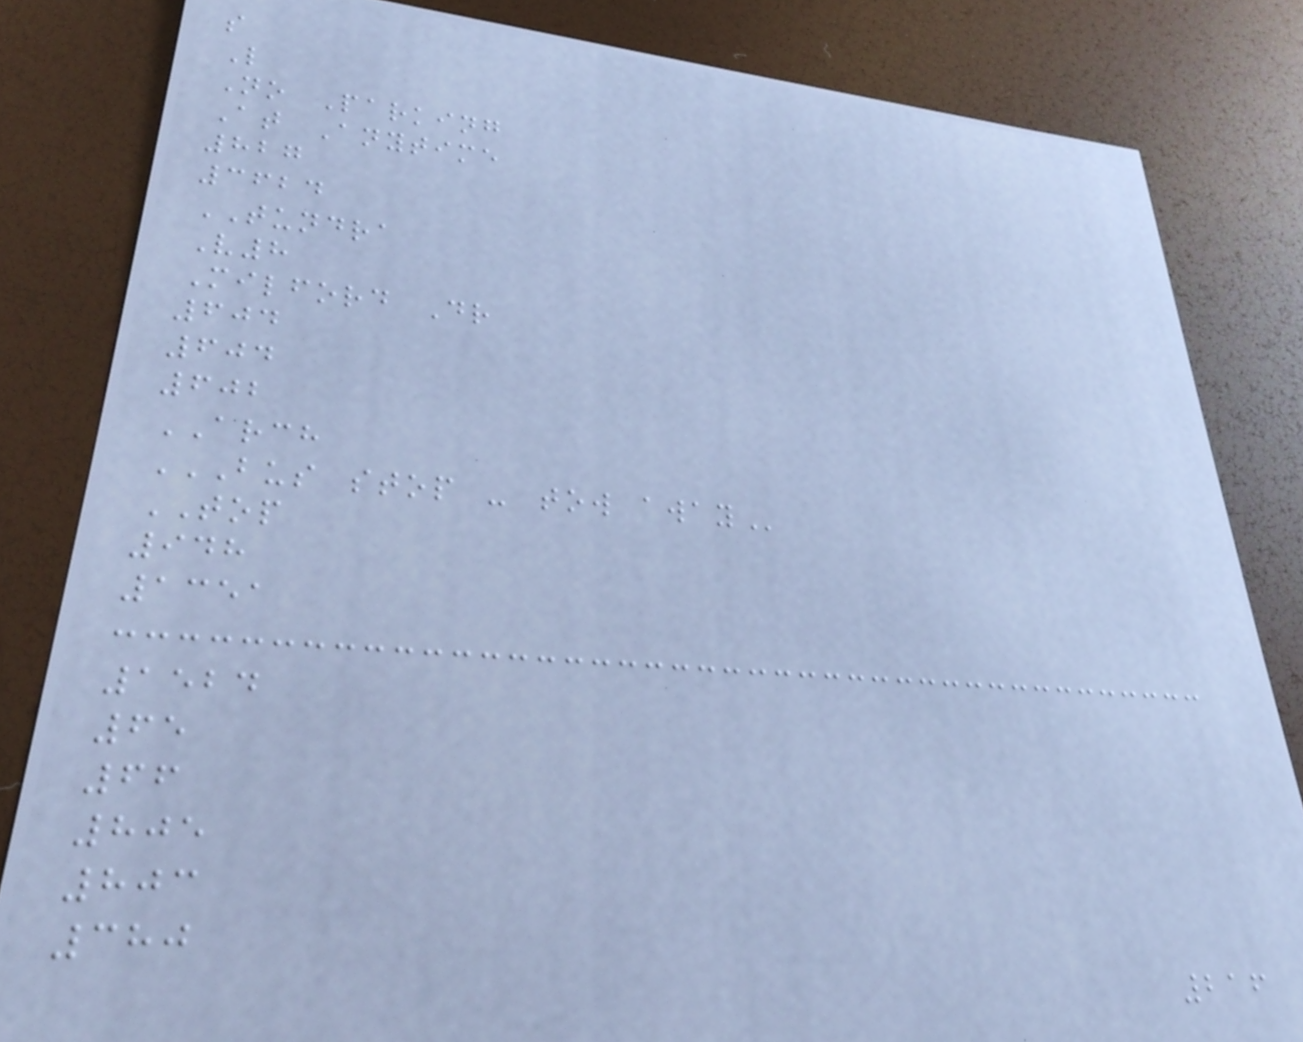s
L
No Parking
At Anytime
827
3624
TUNDRA
V8
Milford Dr
604
604
602
ARCH
BUS STOP - TOW AWAY
TOP
948
1351
1524
65
66
805
803
380
216
